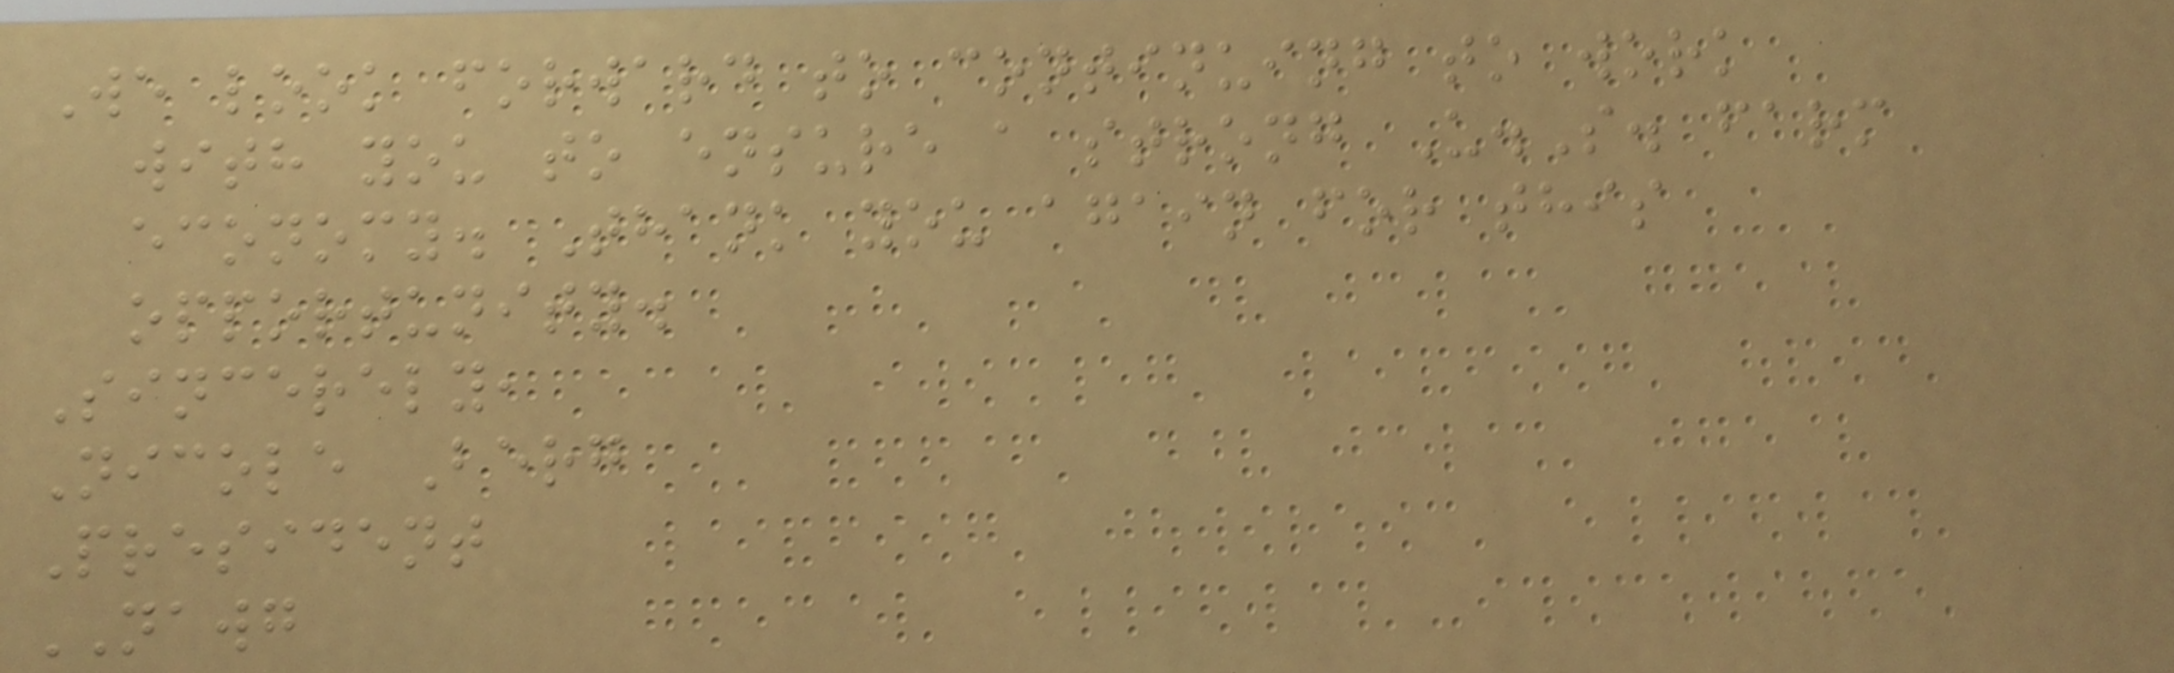We look forward to continuing to work
with you to ensure a strong U.S. farm
economy. Thank you again for this
opportunity.
Sincerely,
Nicole Berg
President
NAWG
